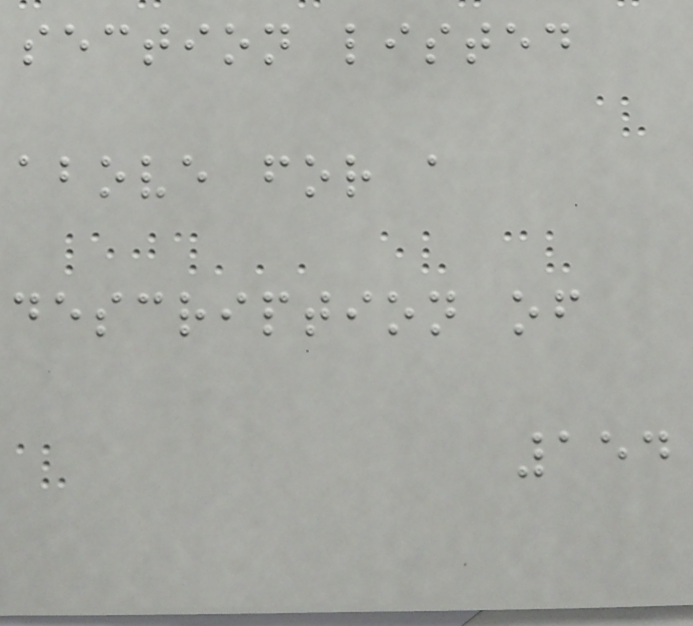section listed
above for a
description of
154
